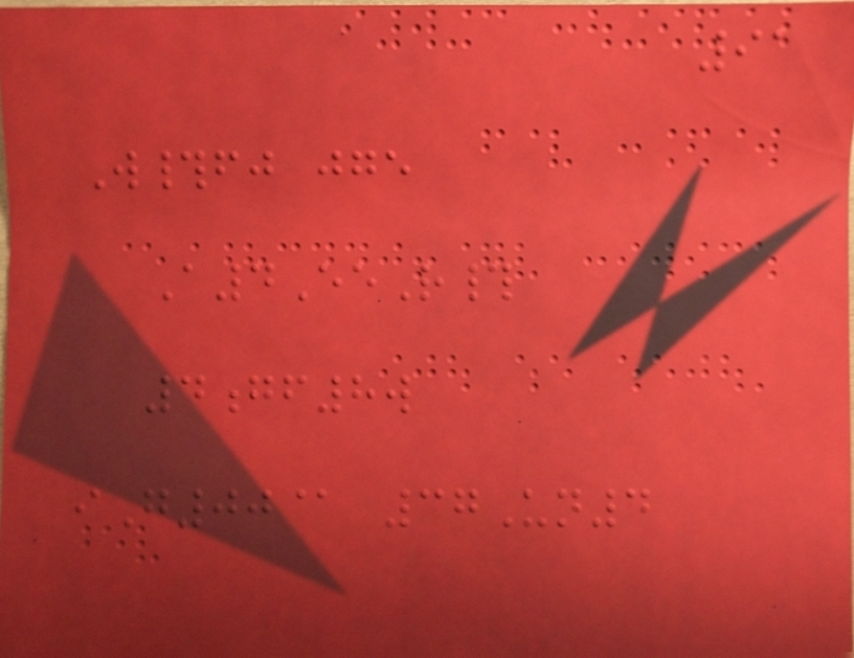91
W#fj jge
A4EeR#
4gf8w
iG00@ 37Un4
